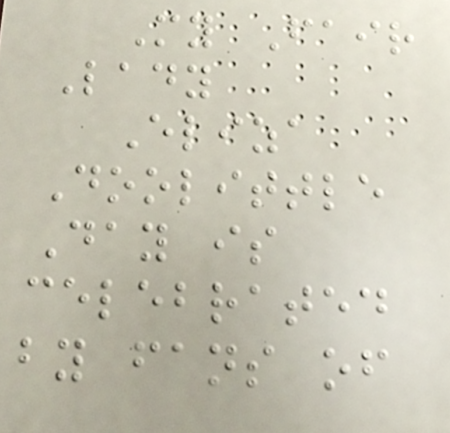My Fair
Lady
Eliza
Doolittle
Day is
celebrated
by fans of
